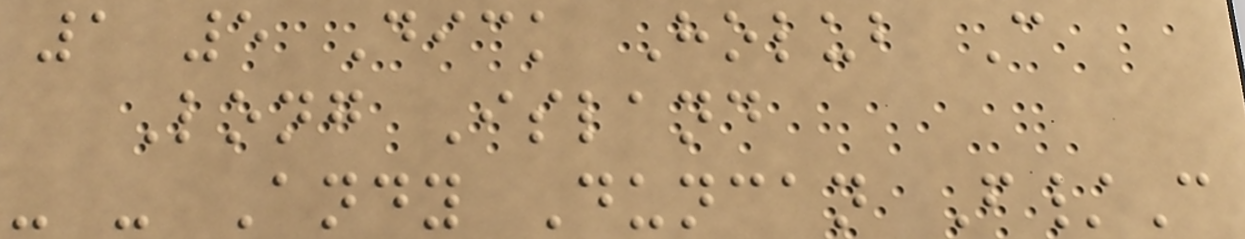1 5 Dick Holub C
Long Island
- - Andy Duncan F/C
